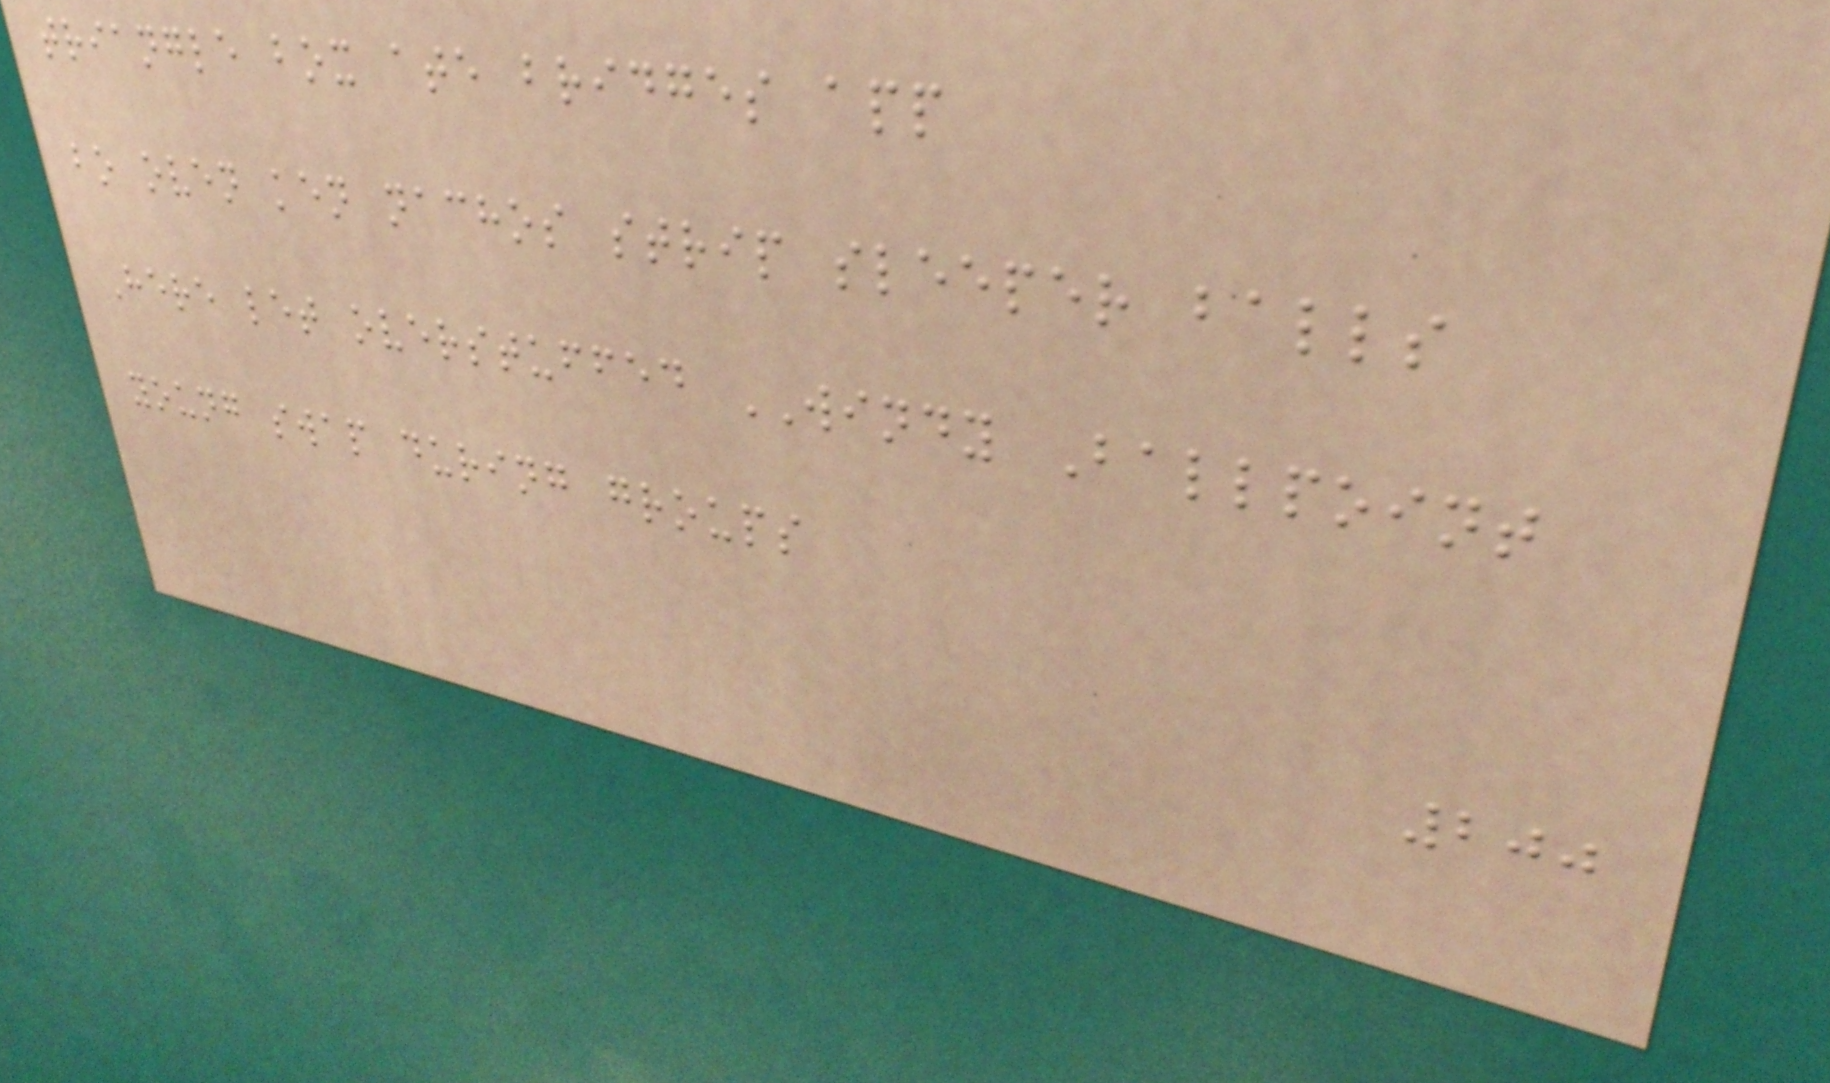triangle box ate bridges app
bo oven ken nachos strip sleeper balls
Here let overstuffed WINDY Ballpoint
young swap during groups
200
